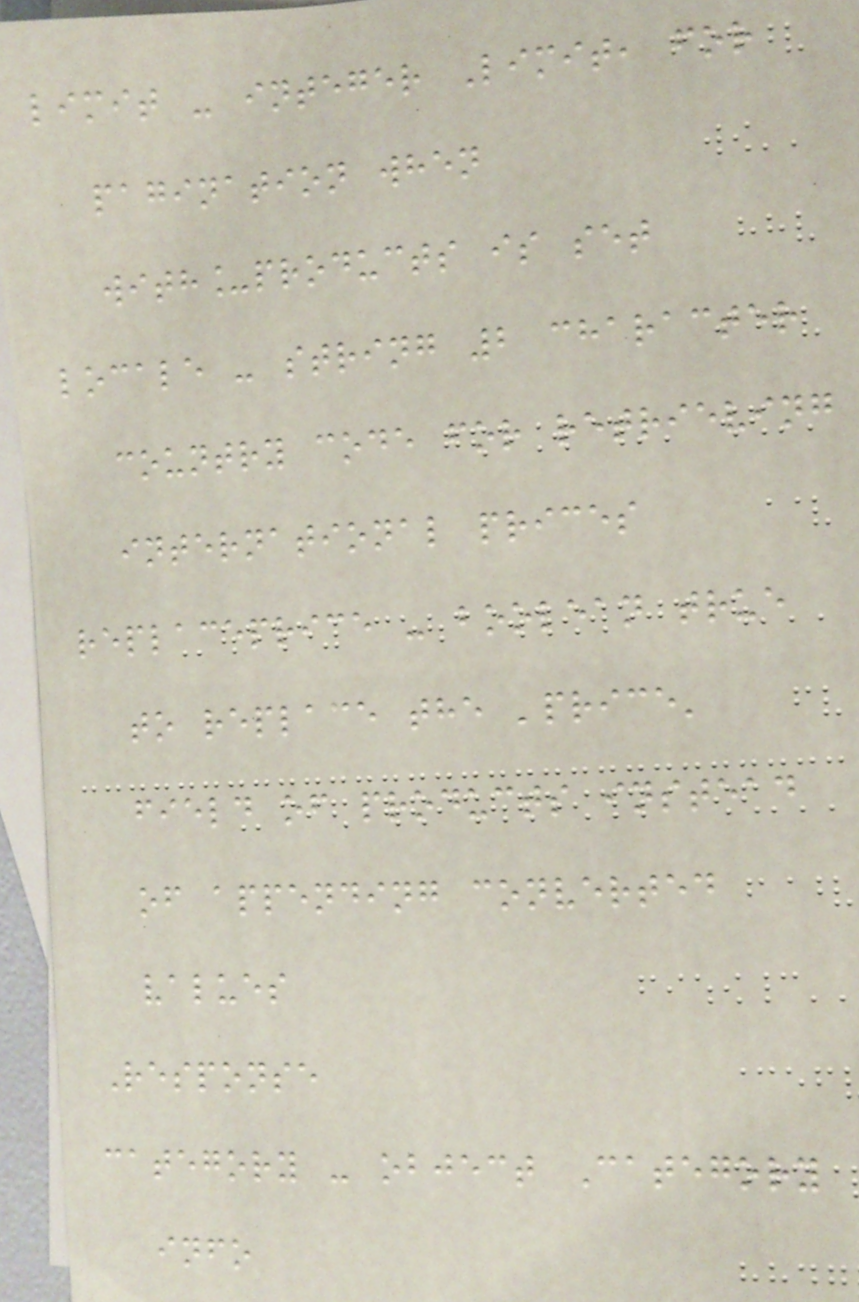limit - integer Limit, for
pagination when
with_products is set
locale - string 2 character
country code for retrieving
international prices
replaceprice - boolean true
to replace the 'price'
field of products instead
of appending converted
values
Response
category - object Category
info
